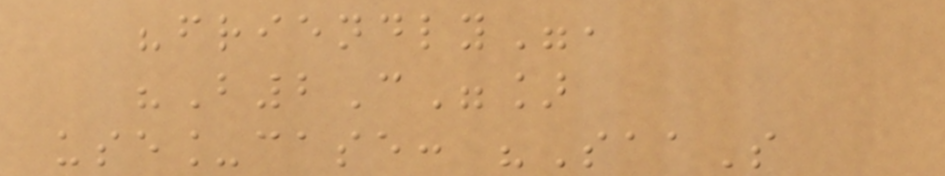"friendly",
"B2C"]
use_case: "SaaS
